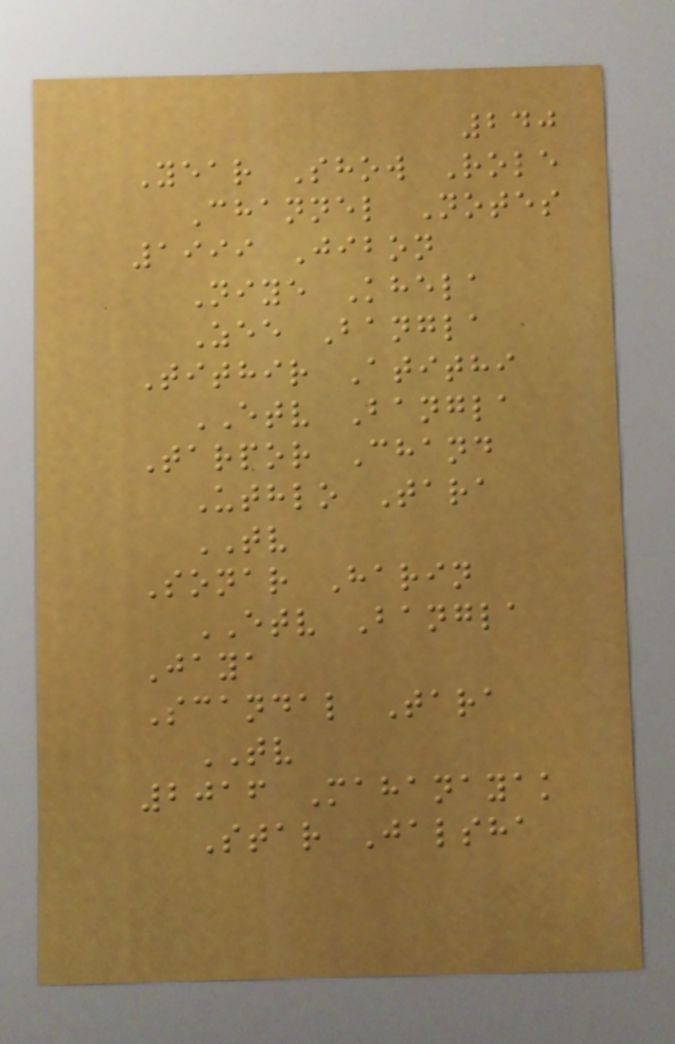240
Year Show Role
Channel Notes
1999 Jibon
Niye Khela
Zee Bangla
Tithir Atithi
ETV Bangla
Tarpor Chand
Uthlo Tara
TV
Sonar Harin
ETV Bangla
Jaya
Scandal Tara
TV
2016 Mahanayak
Star Jalsha
